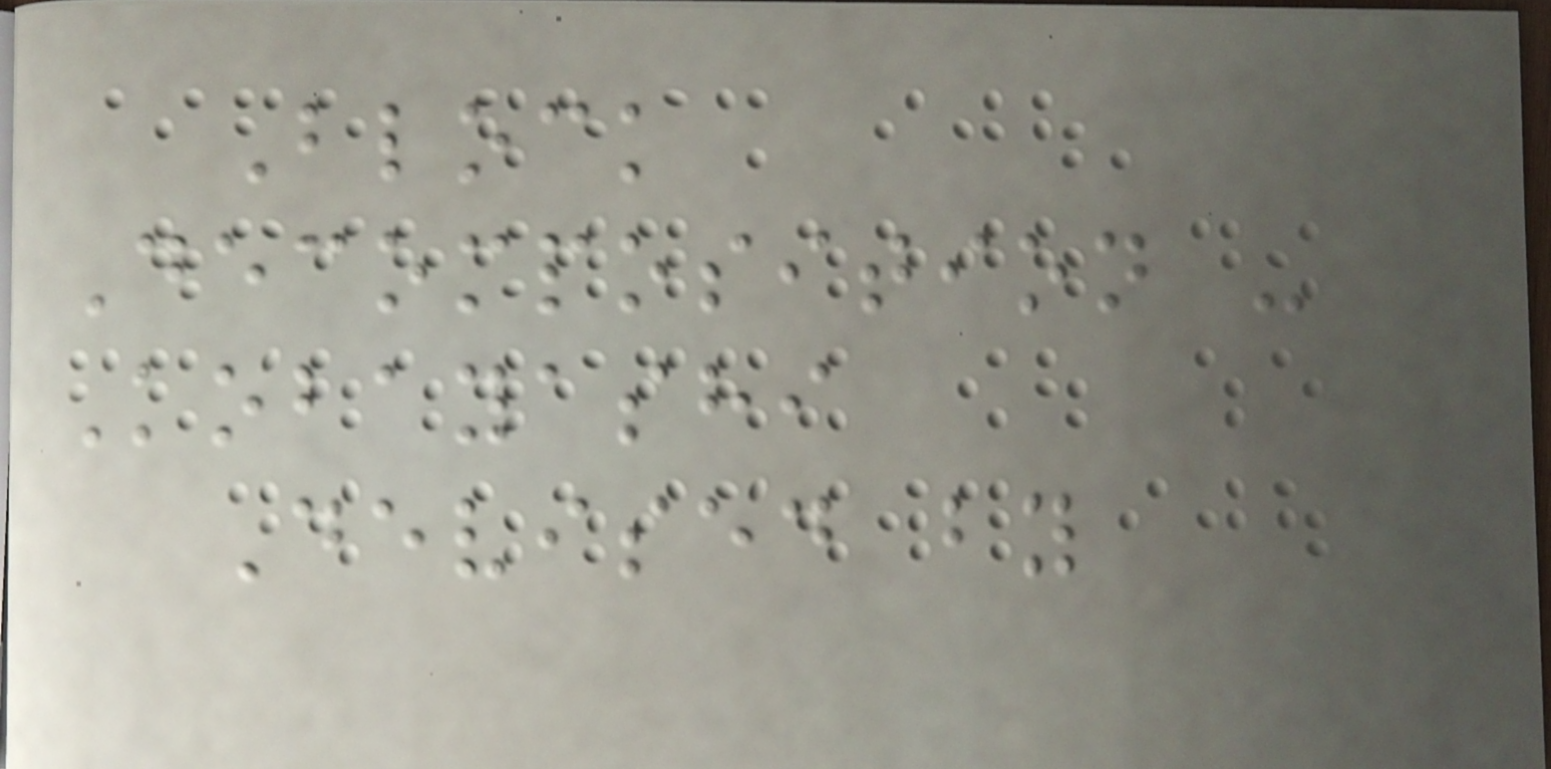Block
Decomposition -
Kobayashi
Devised by
